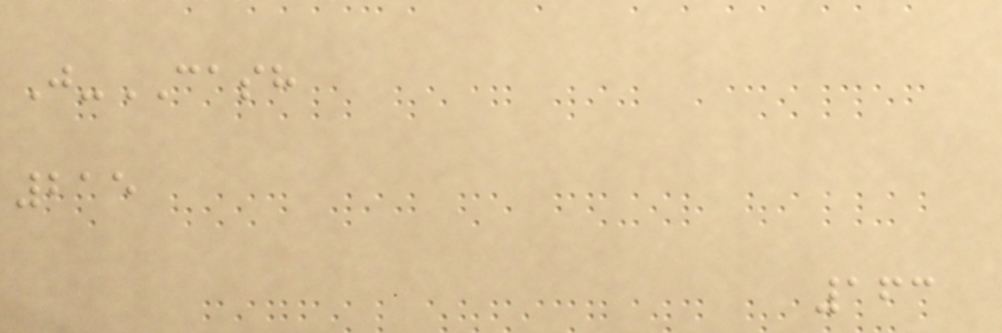J-CASH
215
163
